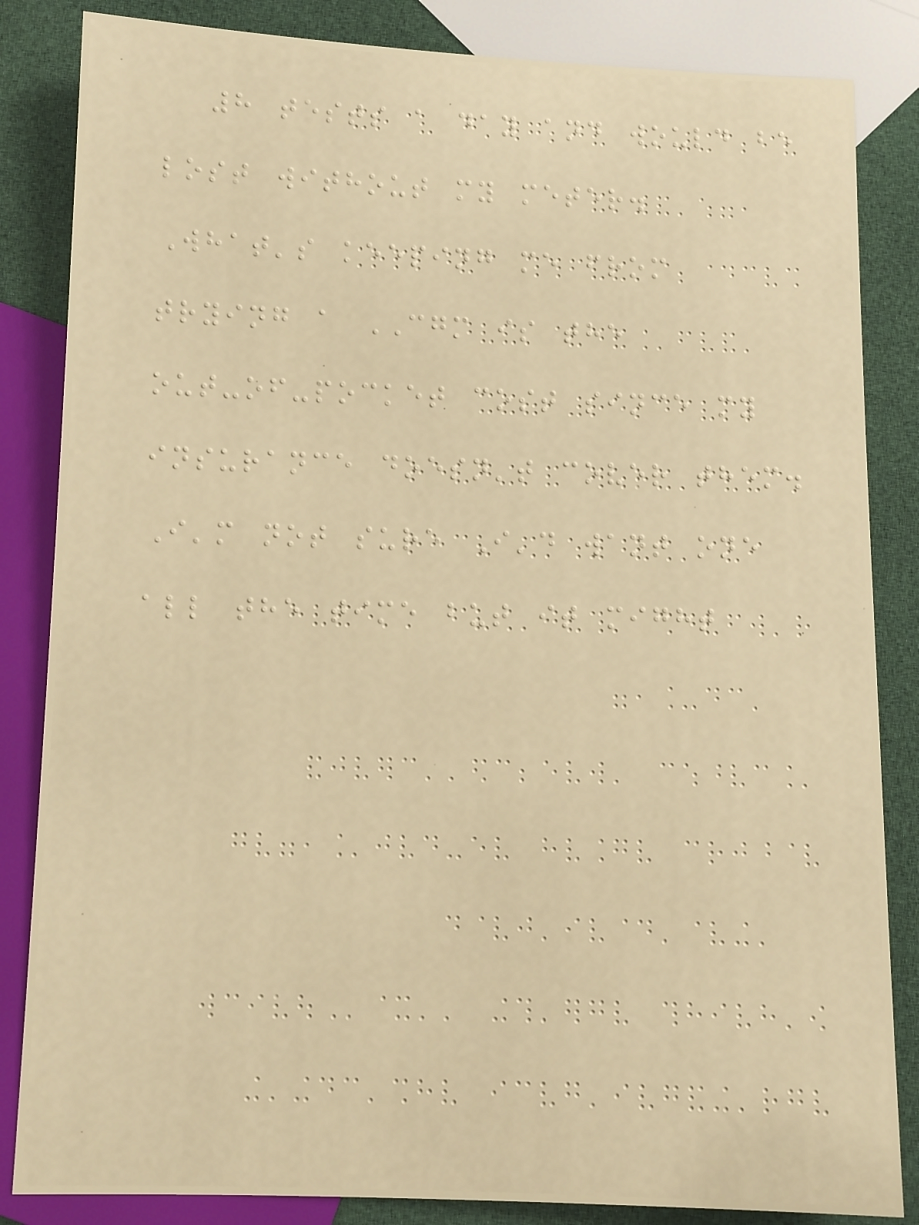8 tests a day and would be
lost without my meter.
What's keeping me from
trying a CGM is the
out-of-pocket cost since my
insurance doesn't cover them.
I'm not sure I'd want one
all the time but it might
